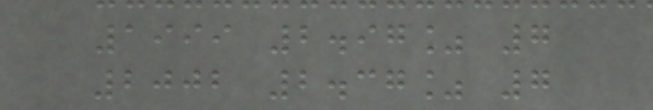1999 2.97% 7
2002 2.37% 7
